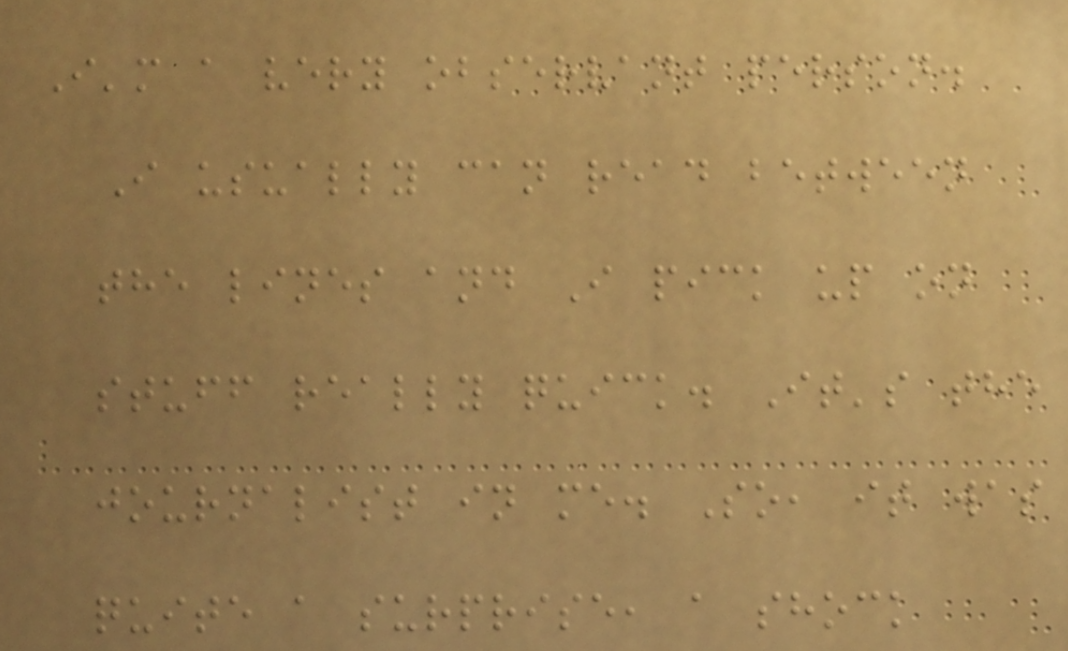I'm a very observant person.
I usually can read between
the lines and I pick up on
stuff really quick. It's the
journalist in me. So, it was
quite a surprise, a shock
